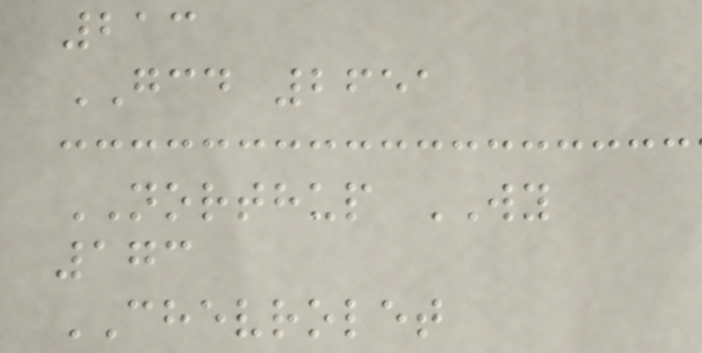213
GCD 2651
NORTHUP WY
173
CHEVROLET
